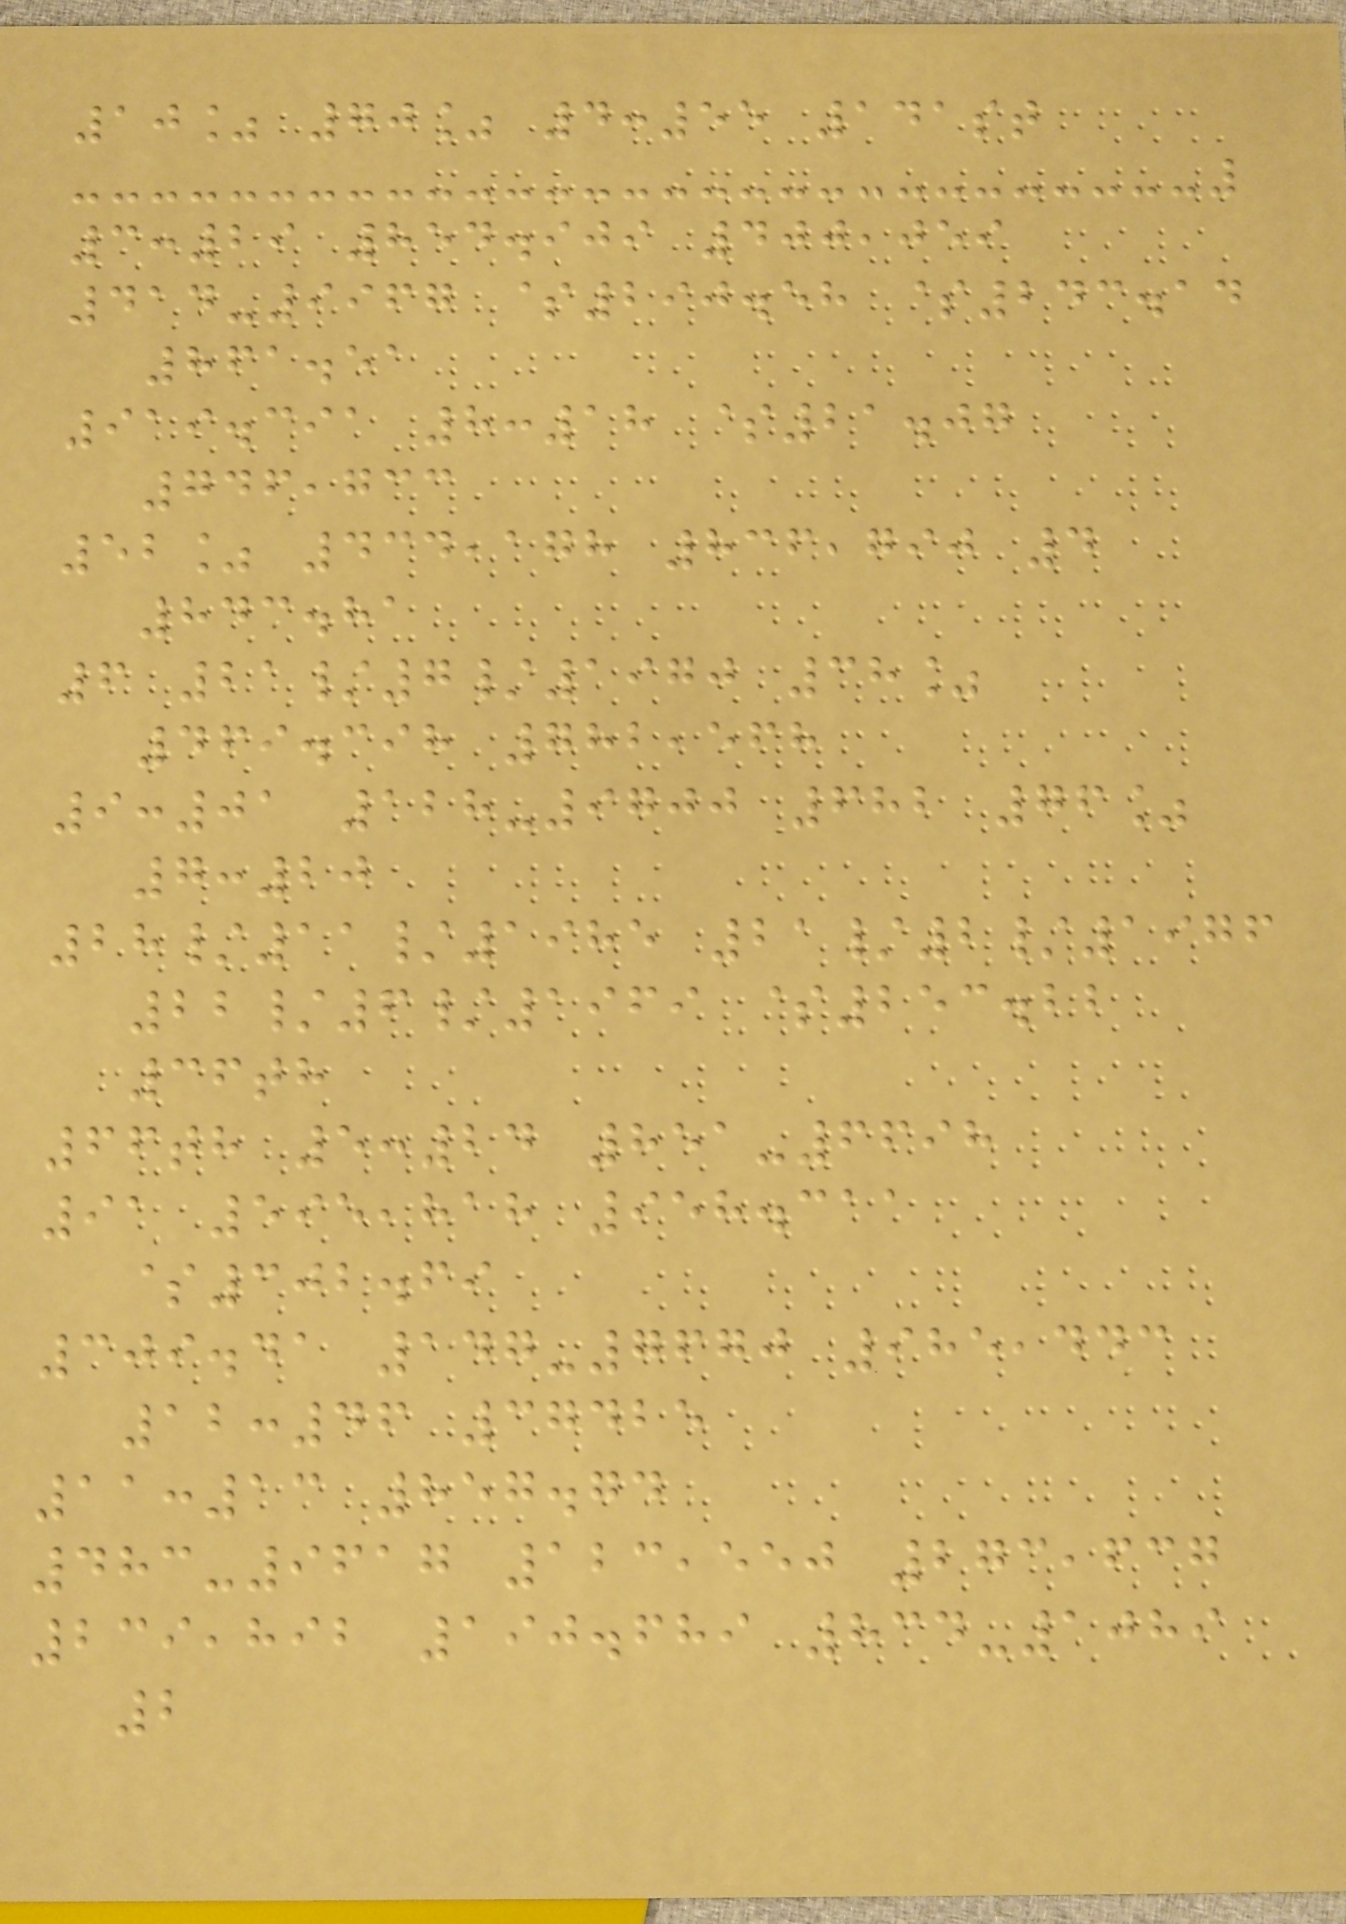10% 70% 4:55 141st
3:29 854.909 400,059
414-9967 $290.58 $243.14
861.51
919.391 8:18 $21.07
746,733
52% 434,178 836,790 4
843.81
6 21/7/1970 38%
469.398 782,568
9:01 128-9700 682 76%
7:20
28/11/1985 21/2/1976
22/6/1969 $253.22
36th
66th 5:24 851-6698
91 595,818 958.311
$302.69
309.41 147-7670 985,443
12:46 37425
11:13 857.74
483-9617 123,550 273,637
239,892 190.689 834-1089
2
